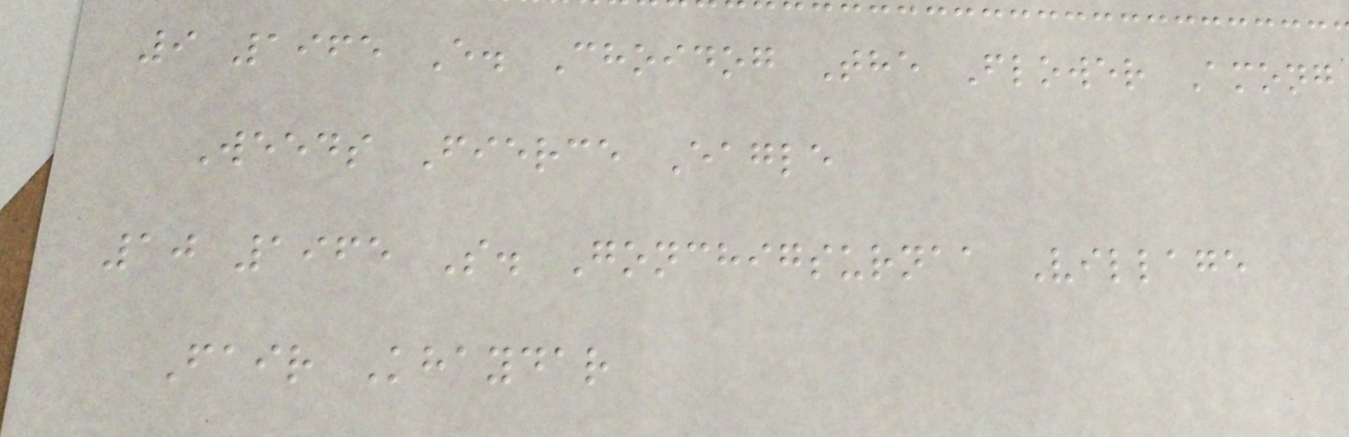9 1965 E. Choidog The Flower Among
Weeds Fierce Eagle
10 1965 S. Gonchigsurnaa Village
Fair Khaydar
